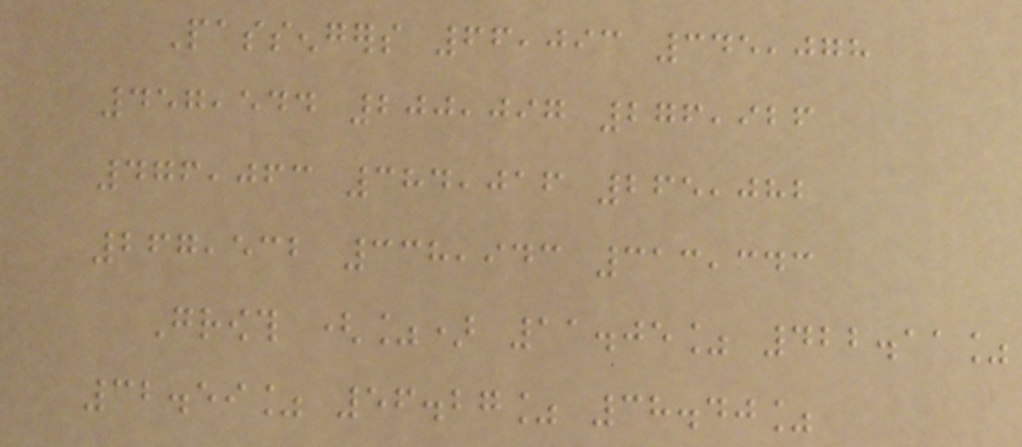Passengers 66,093 345,078
457,544 200,097 276,926
476,063 384,016 265,082
267,532 338,943 313,343
Growth (%) 11.05% 422.11%
32.59% 56.27% 38.40%
